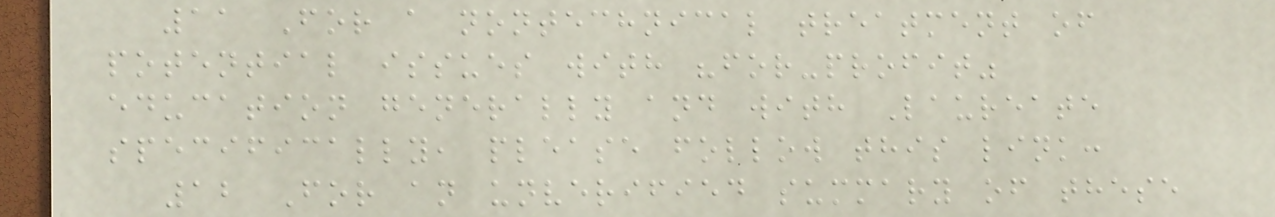11 For a nontechnical treatment of
potential issues with "for-profit"
education generally and with Laureate
specifically, please follow this link:
12 For an unverified summary of these
